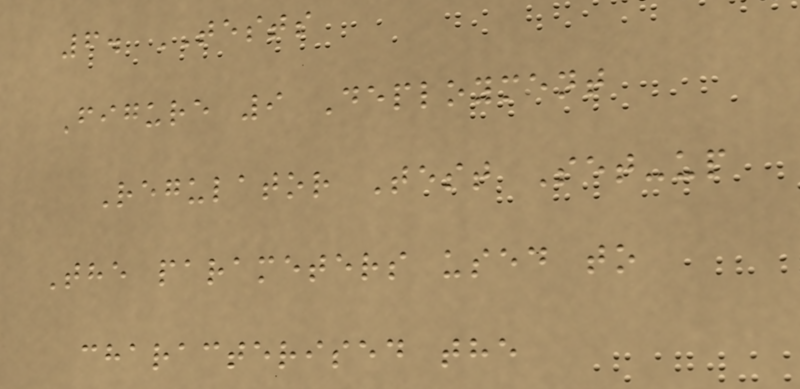6. TESTS
Figure 9 Deployment
Regulator Test Set-up
The parameters used to
characterised the
